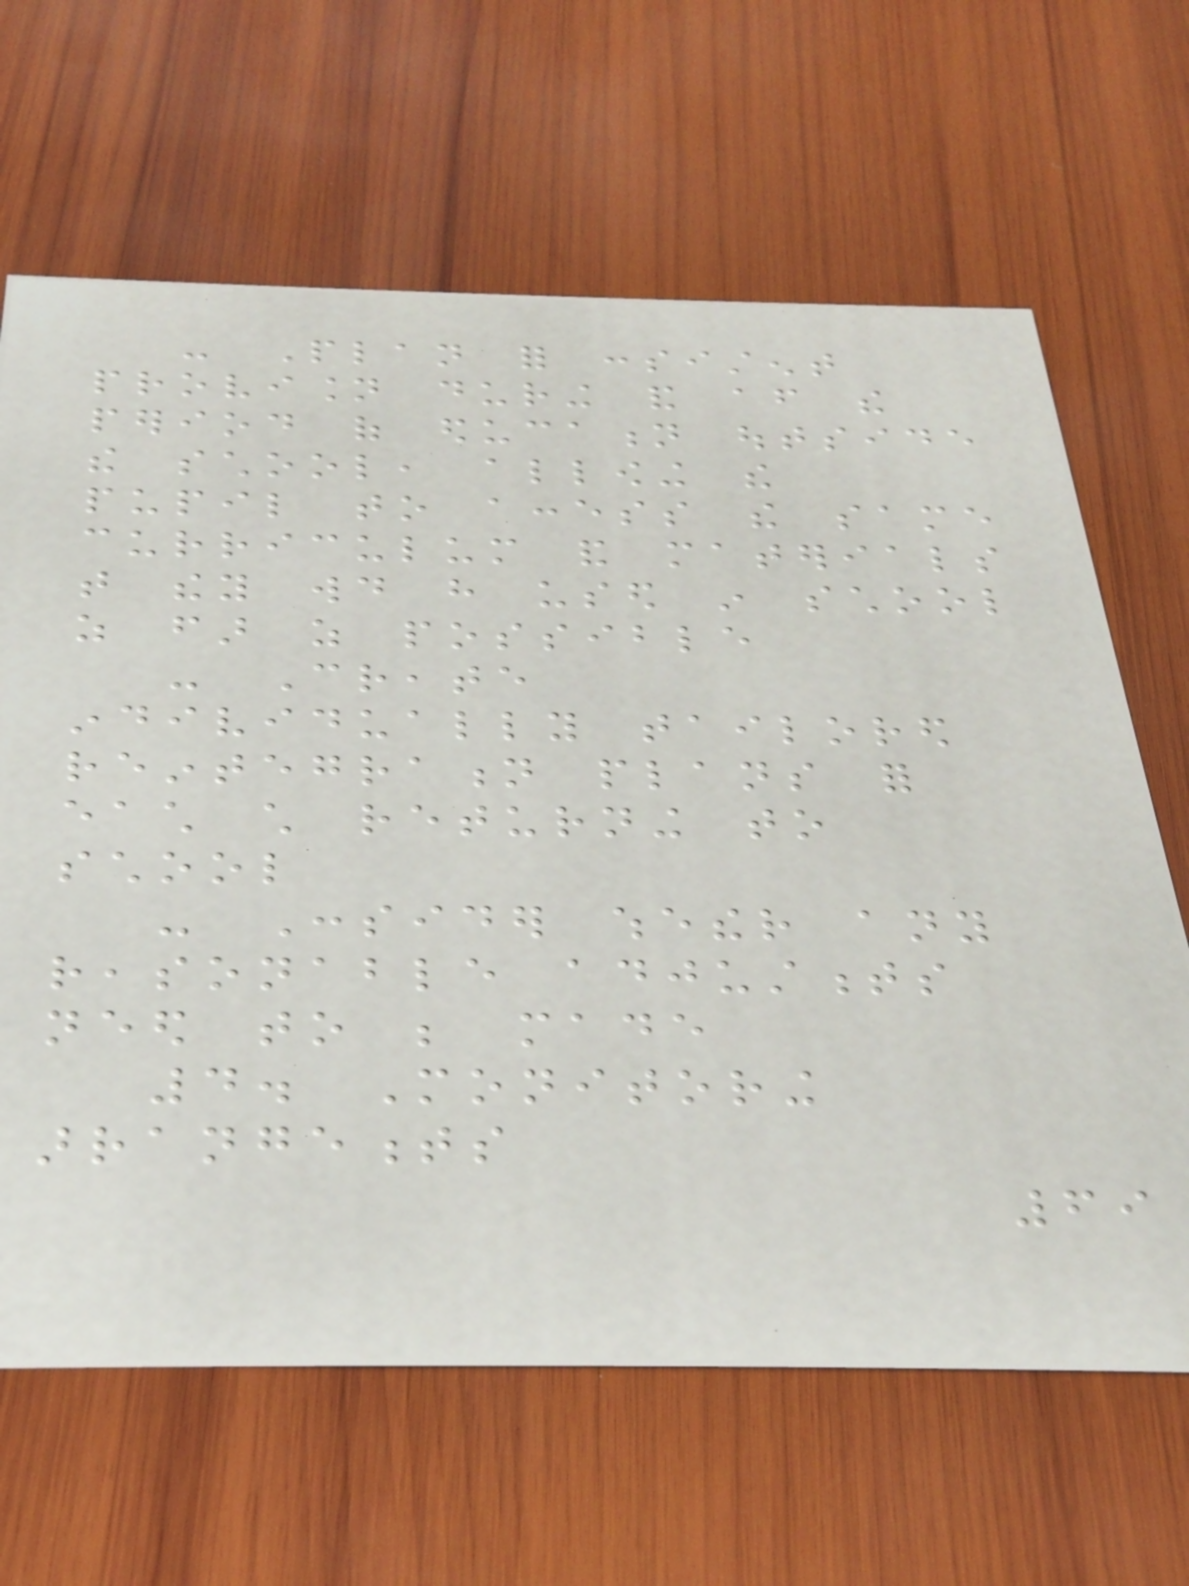- Plan for consistent
provision during and after the
period of education outside
the school, allowing the
pupil to access the same
curriculum and materials
that they would have used in school
as far as possible
- Create
individually tailored
reintegration plans for
each child returning to
school
- Consider whether any
reasonable adjustments
need to be made
4. Monitoring
arrangements
69
